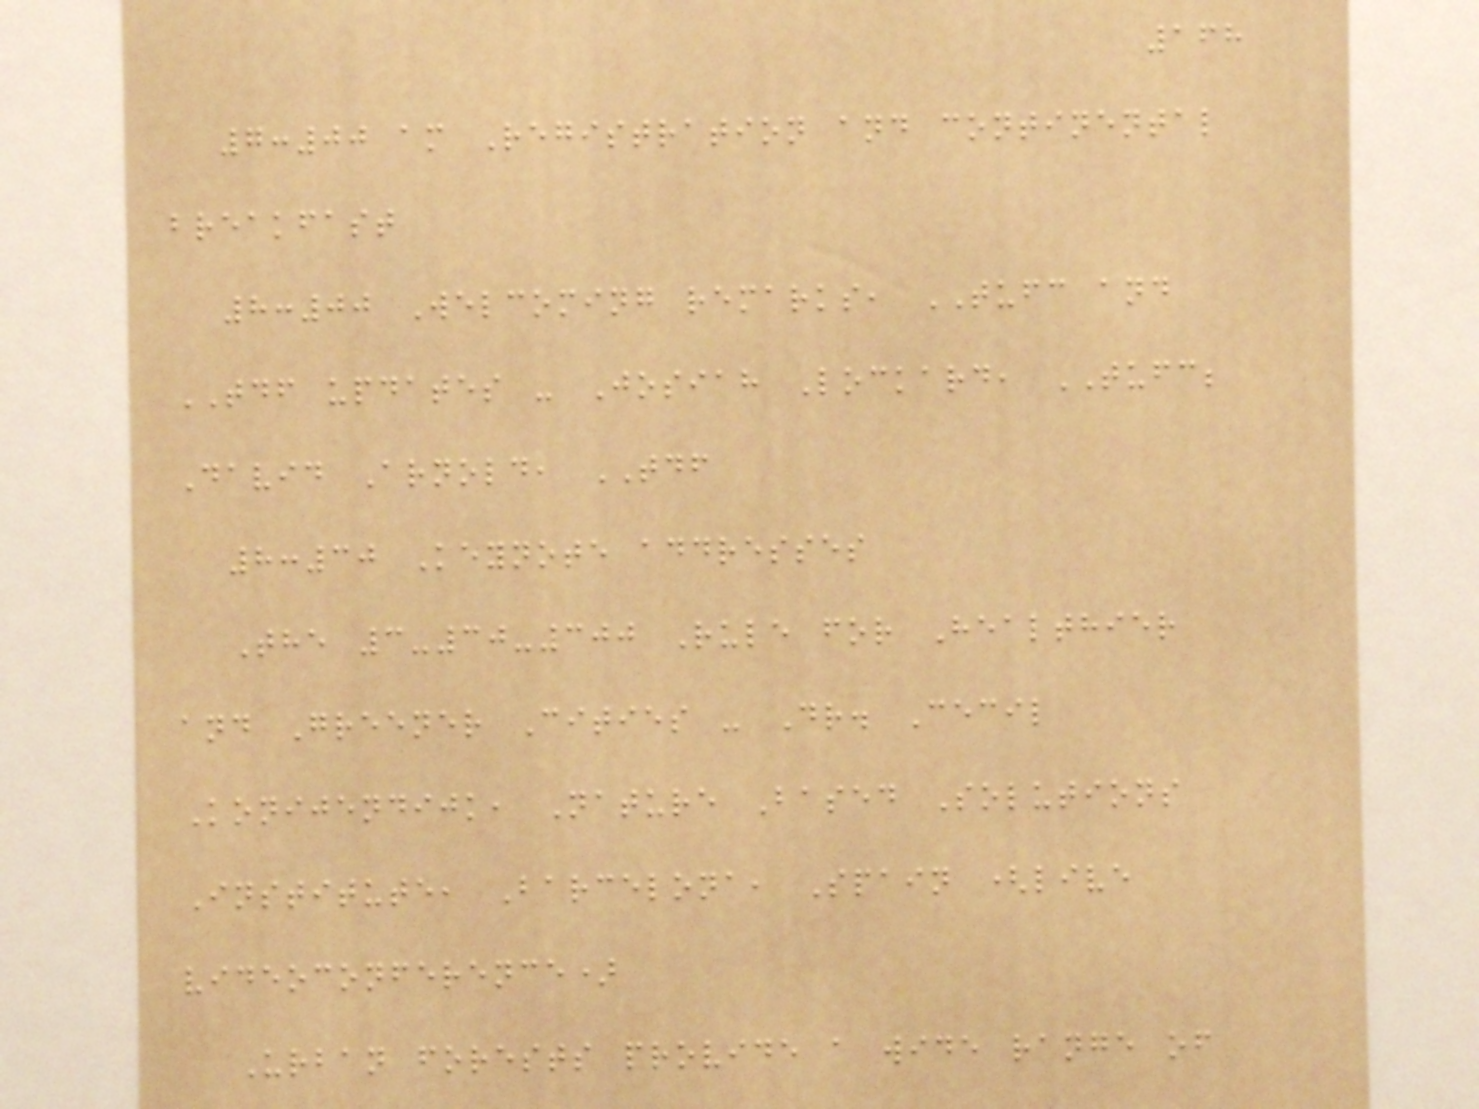168
7:00 am Registration and continental
breakfast
8:00 Welcoming remarks, TUFC and
TDF updates - Josiah Lockard, TUFC;
David Arnold, TDF
8:30 Keynote addresses
The 3-30-300 Rule for Healthier
and Greener Cities - Dr. Cecil
Konijendijk, Nature Based Solutions
Institute, Barcelona, Spain (live
videoconference)
Urban forests provide a wide range of
